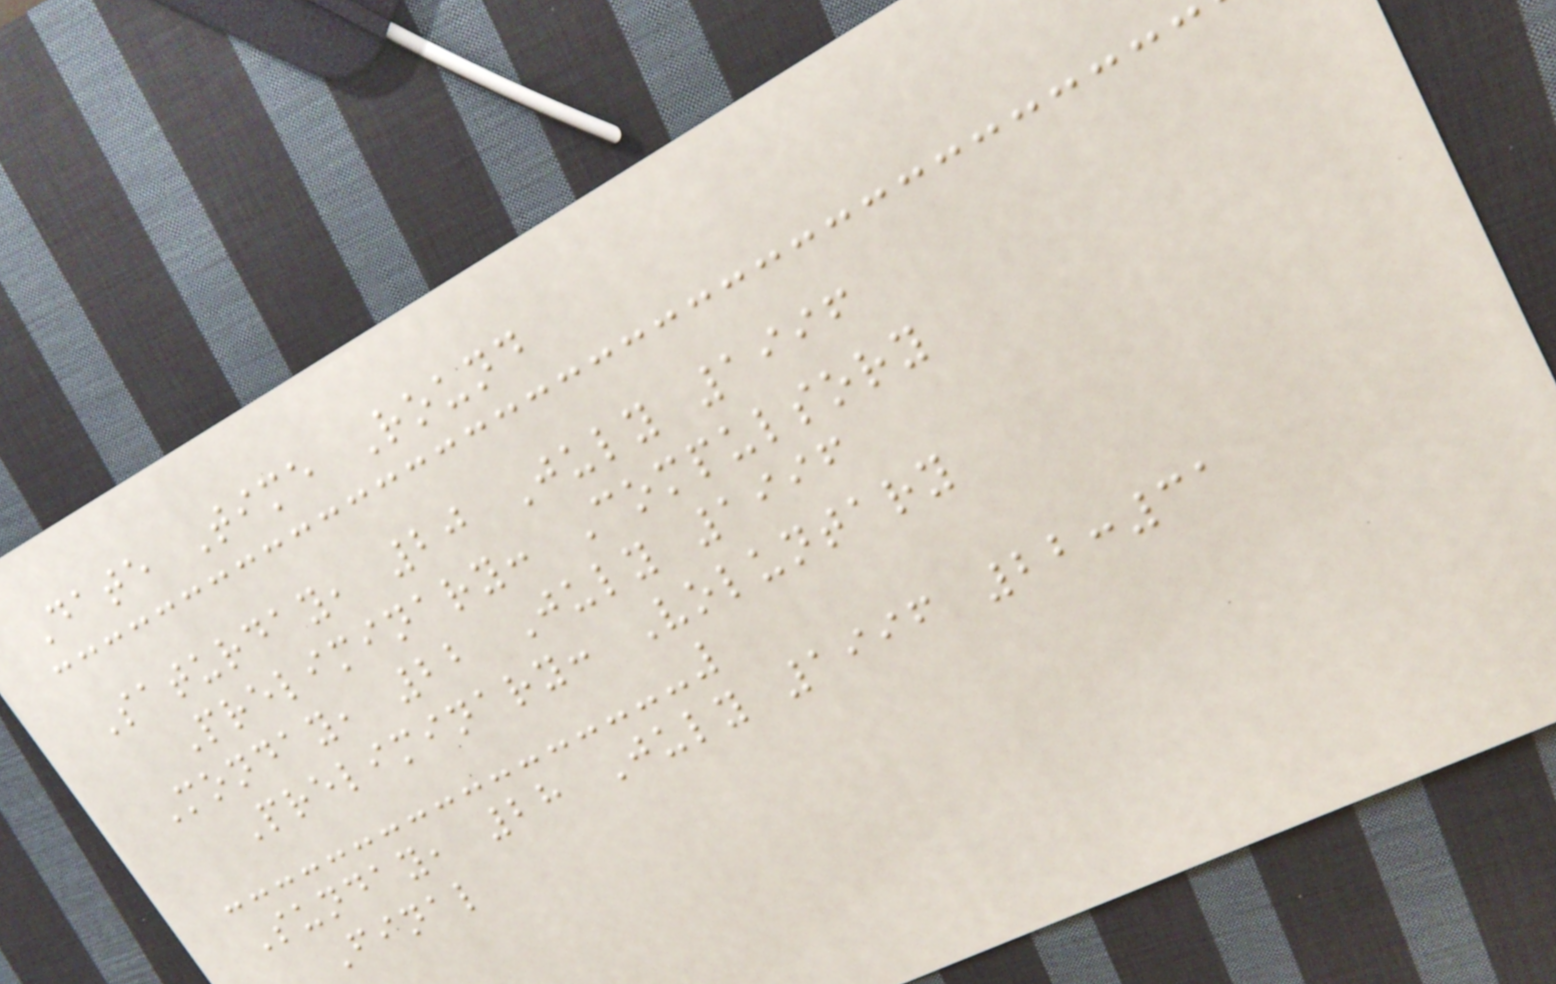Date Time Round
Saturday, 20 July 1996
Preliminary: Compulsory
Monday, 22 July 1996
Preliminary: Voluntary
Sunday, 28 July 1996 22:31
Final
